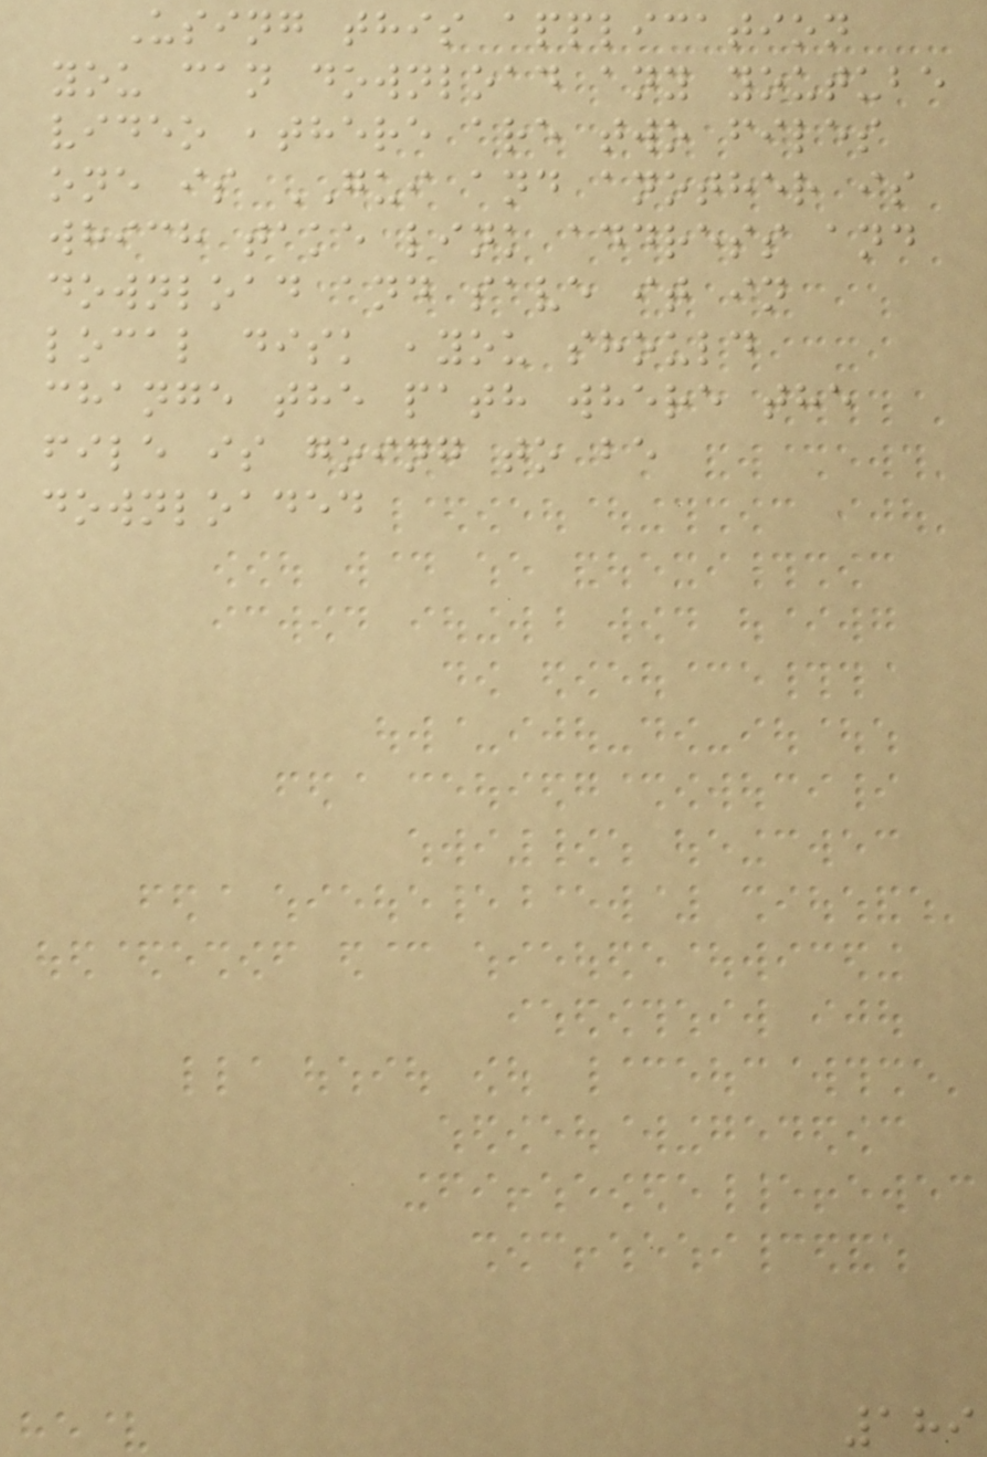Using this application
you can download any youtube
video ,there are two files
one is GUI and another is
which take link address and
download and save it in
local disk ,you should
change the path where the
file is going to be
downloaded
189
